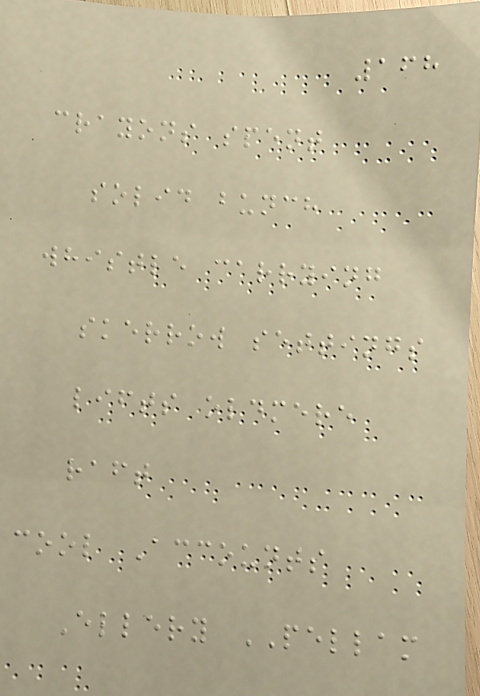168
crayons spent
solid bunch
whistle carrying
skerrow settings
lifts oldmere
raft
cool Accounts
Ellery PELLAM
